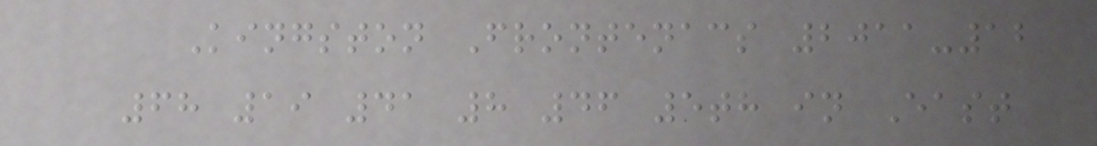Kingston Frontenacs 2011-12
68 19 41 8 46 5th in East
